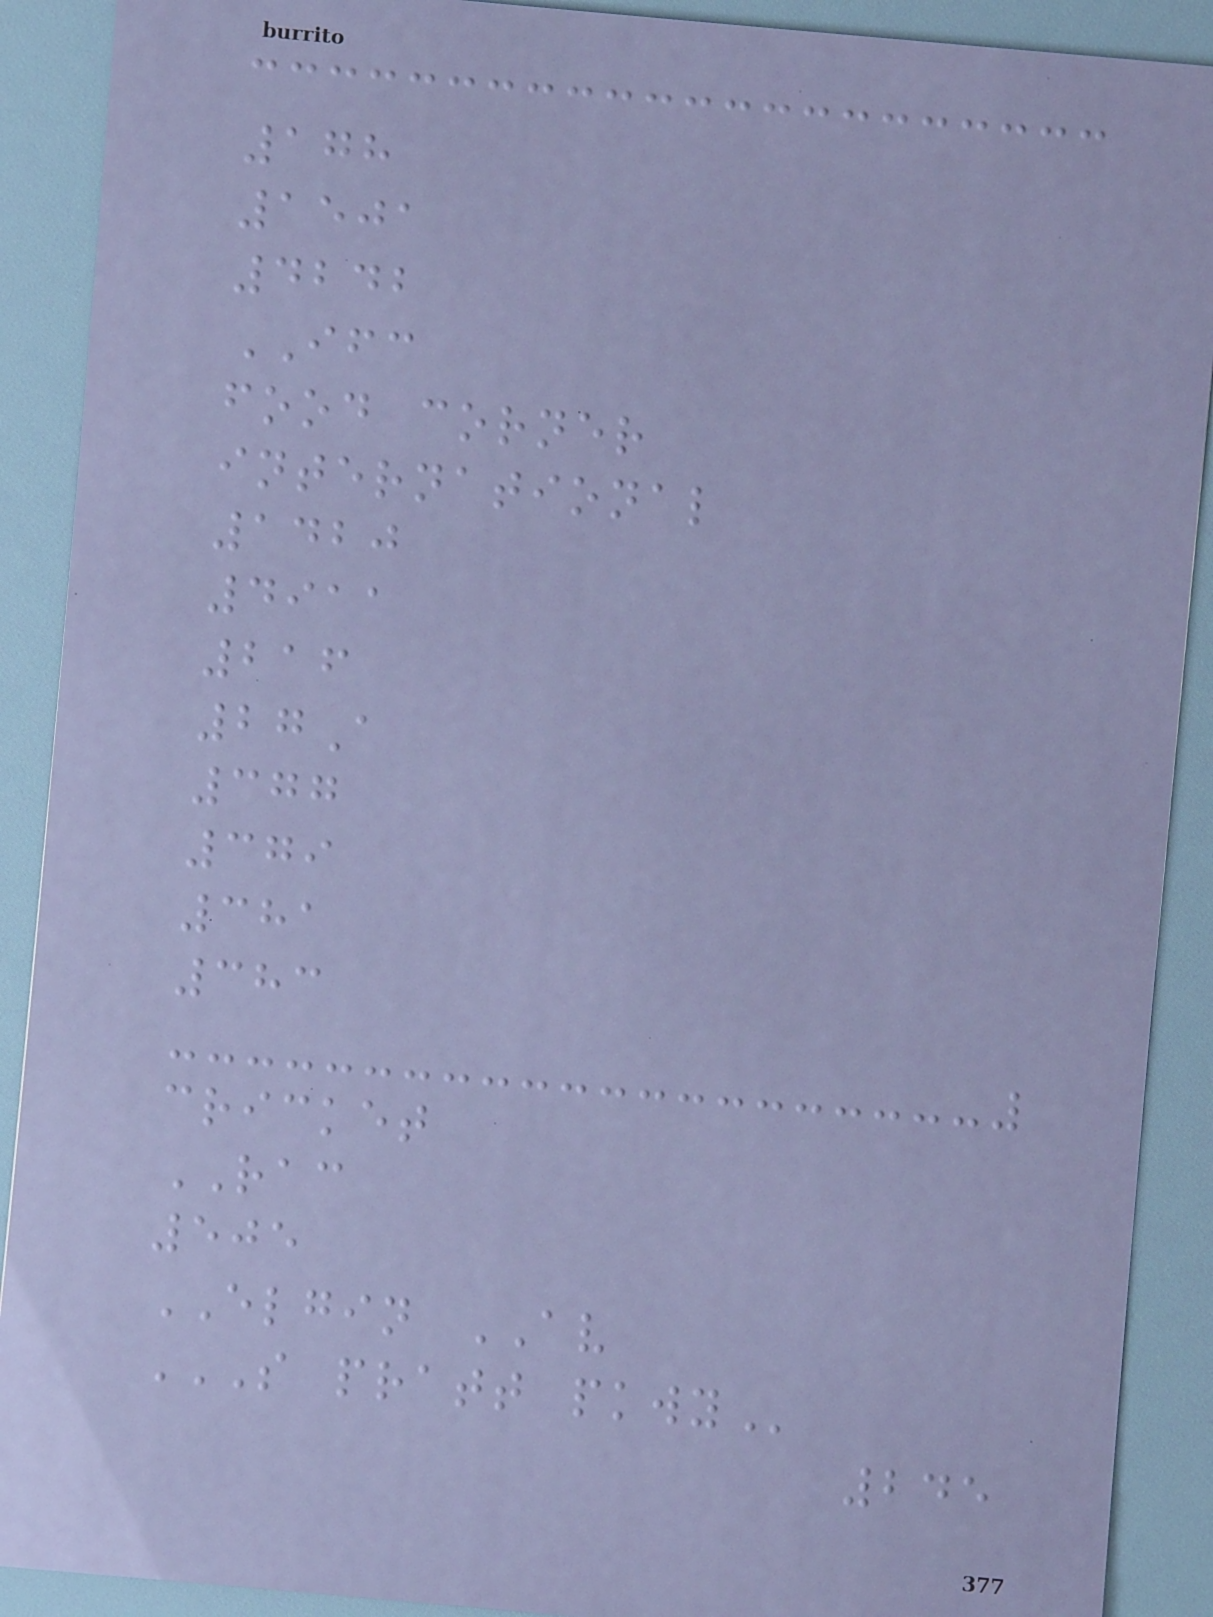178
1501
4242
IFC
food corner
international
1420
4911
216
27A
377
379
381
383
cricket
RAC
505
ELGIN AV
S PRATT PKWY
245
